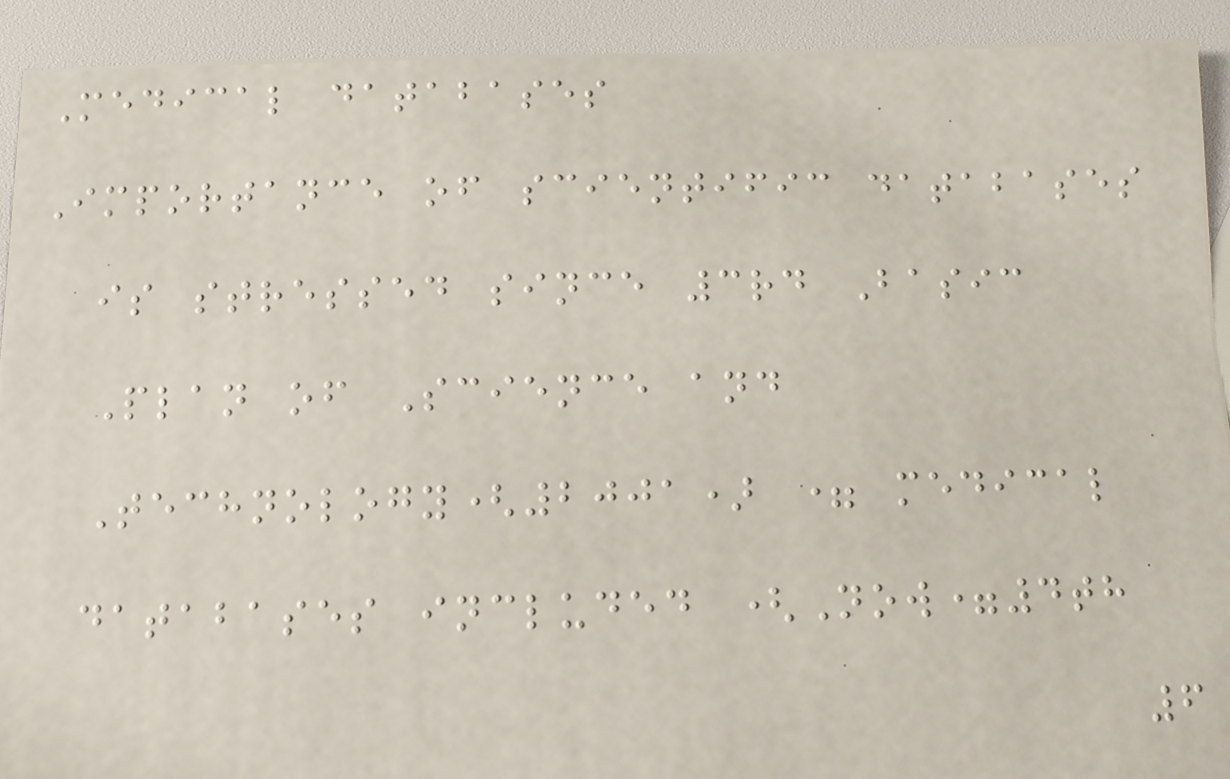Medical databases
Importance of scientific databases
is stressed since 3rd Basic
Plan of Science and
Technology(2001) = medical
databases included (Now=4th
6
